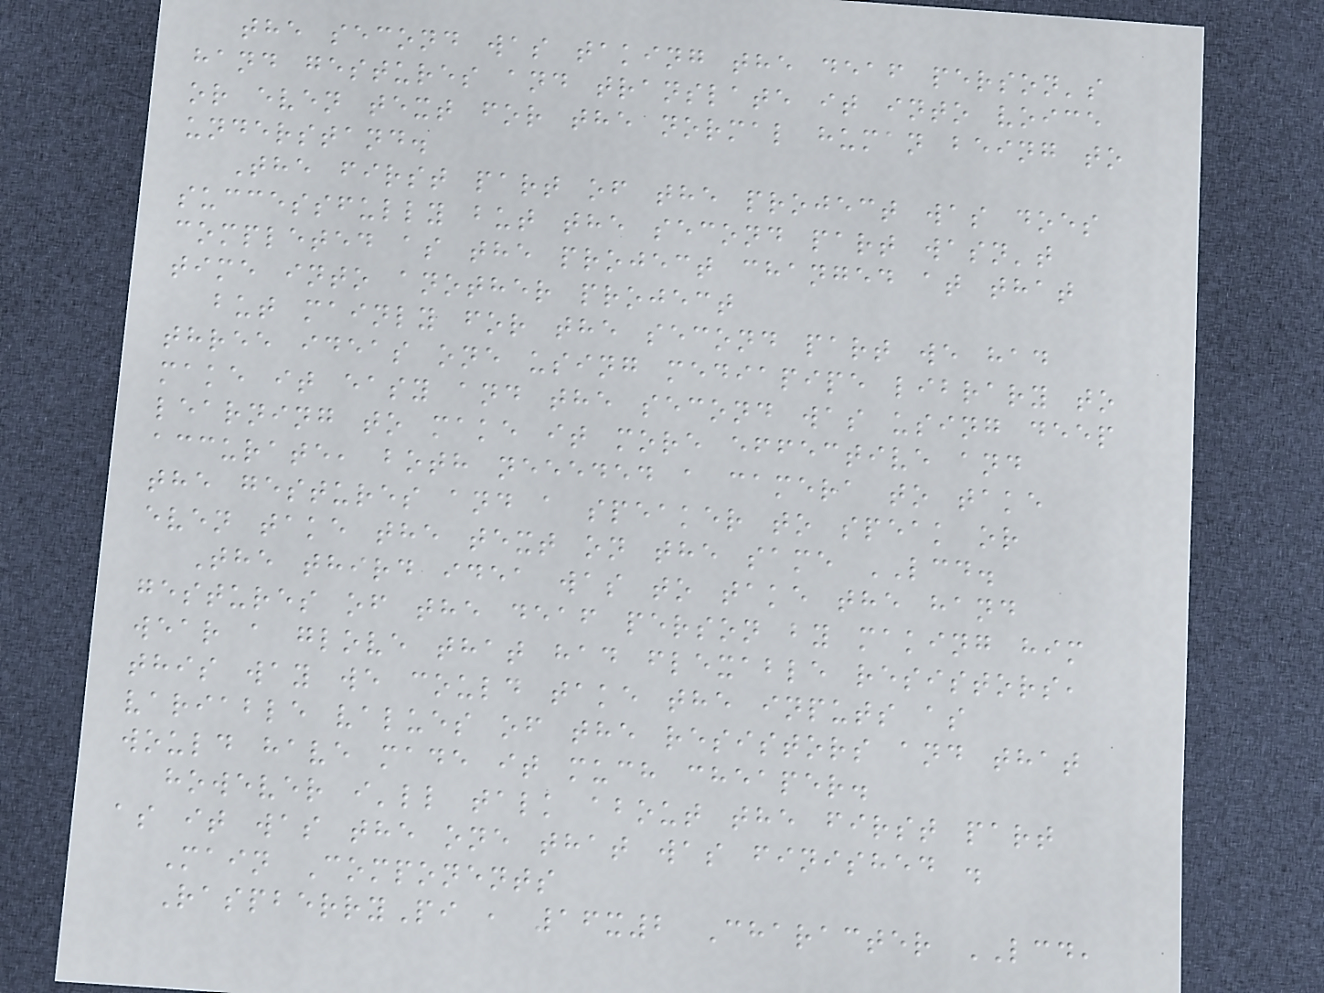the second was taking the deaf person's
hand gestures and translate it into voice
or even text for the normal human being to
understand.
The first part of the project was does
successfully but the second part wasn't
completed as the project changed at that
time into another project
but mainly for the second part we had
three ideas one using mediapipe library to
make it easy and the second was using deep
learning to make it more effective and
accurate, both neeeded a camera to take
the gestures and a speaker to speak or
even take the text on the same LCD.
The third idea was to take the hand
gestures of the deaf person by making him
wear a glove that had flexable resistors,
this way we could take the inputs as
variable values of the resistors and that
would have made it much cheaper.
however i'll talk about the first part
as it was the one that was finished .
Main Components
RaspberryPi , 16x2 Character LCD,
